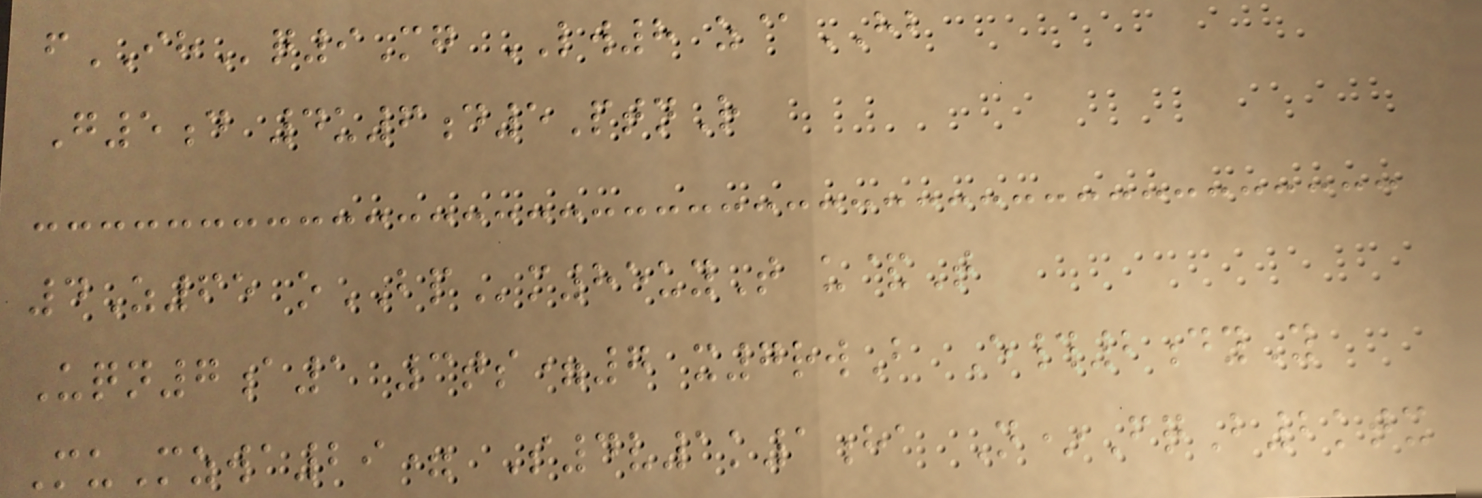fIHq9Mg LW8 z@HB
G5d 4u6d5PtnR
4Z65 oBPm85uyT u&T
Uqn7a1 3ts=7 x7rwB E#2dyY
MuMzwa29= S4v1k1ha N*FqB2ktx
